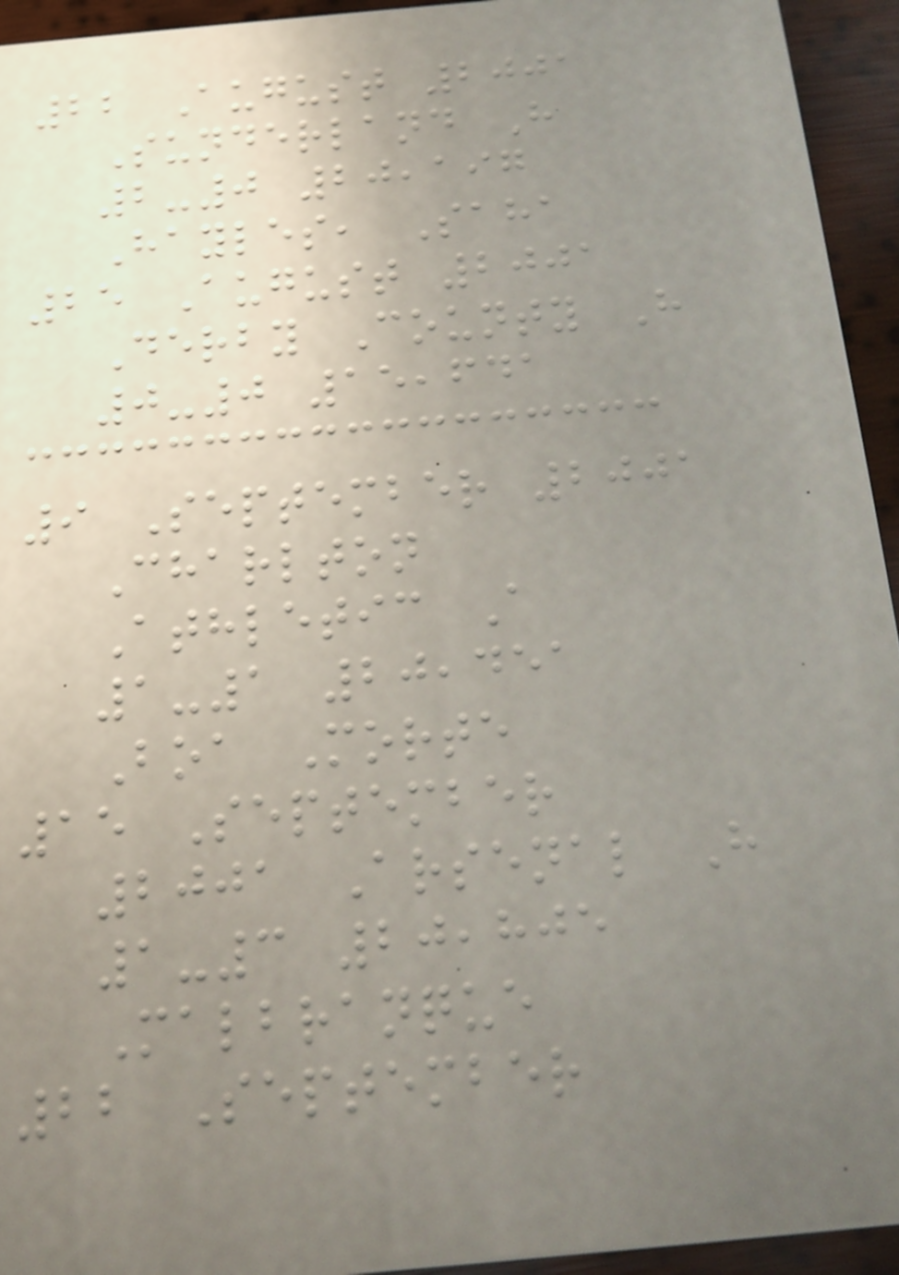22 August 2001
Sunderland H
2-0 20,197
Hayles, Saha
25 August 2001
Derby County H
0-0 15,641
9 September 2001
Charlton
Athletic A
1-1 20,451
Boa Morte
15 September
2001 Arsenal H
1-3 20,805
Malbranque
22 September
